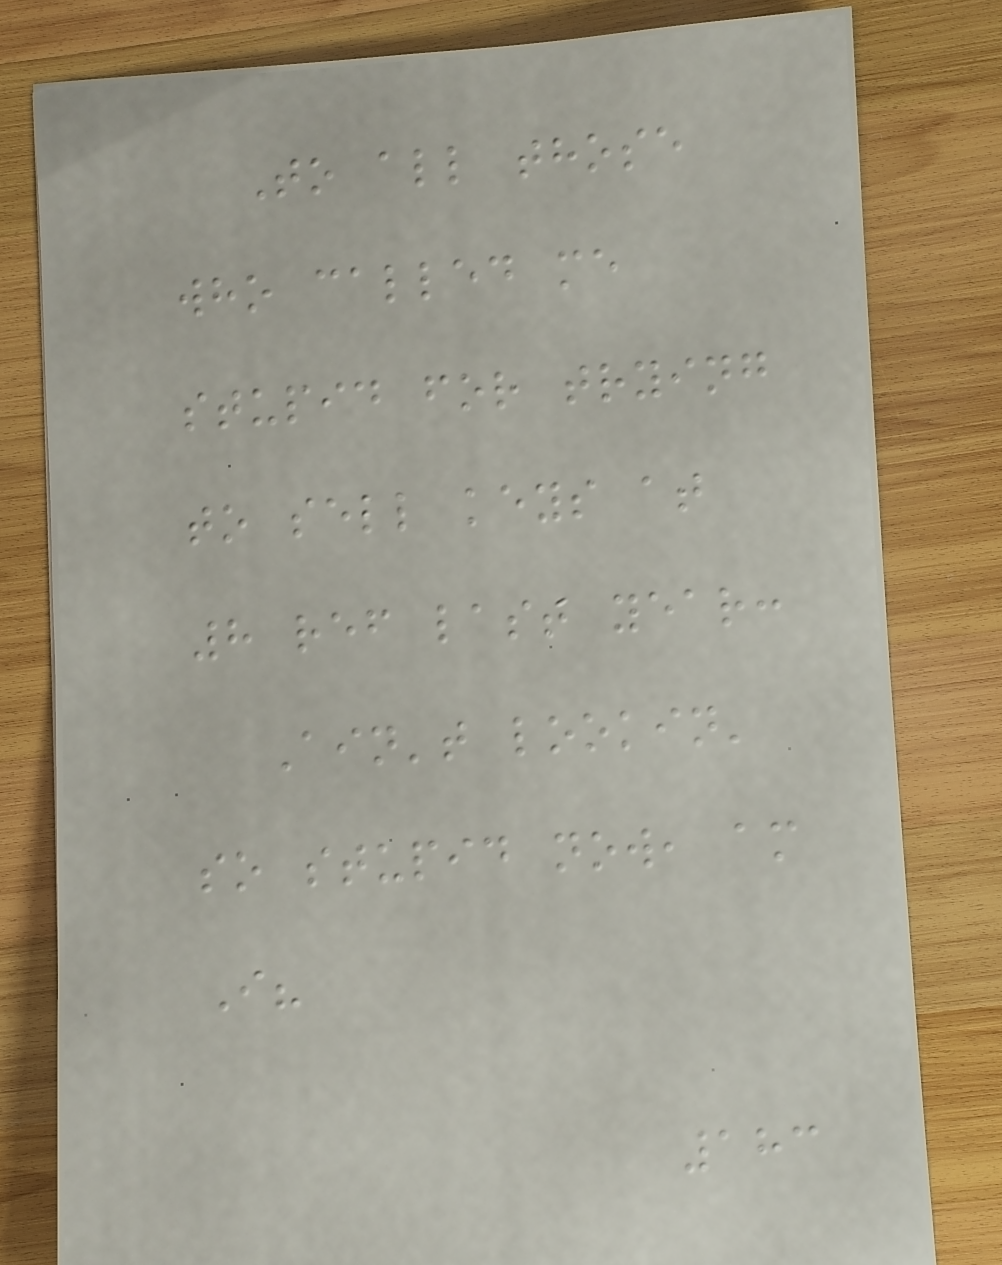To all those
who called me
stupid for trying
to sell keys at
8 ref last year:
Ain't lookin'
so stupid now, am
I?
183
